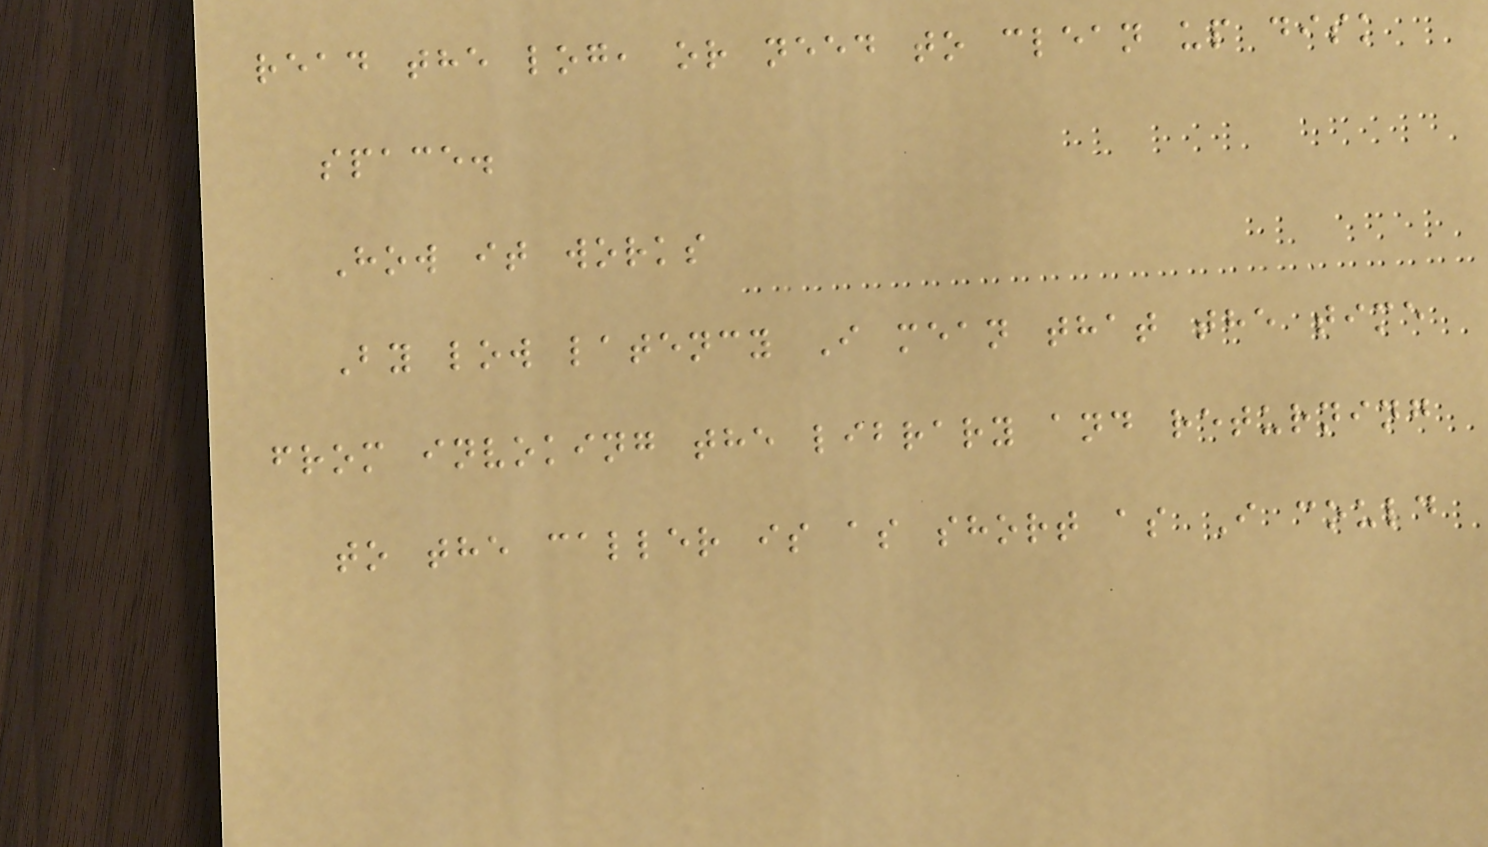read the log, or need to clean up disk
space.
How it works
By low latency I mean that the time
from invoking the library and returning
to the caller is as short as I could
